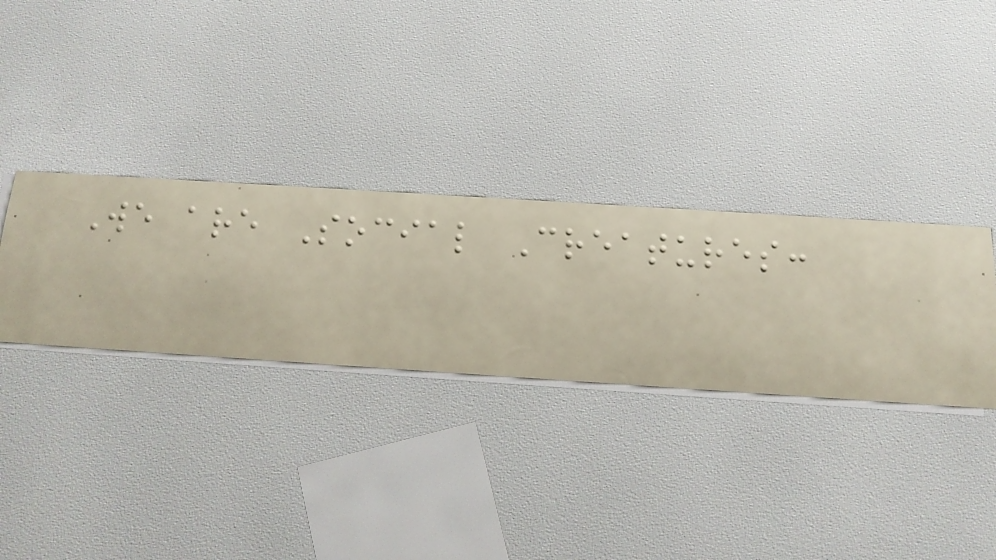We are Social Creatures:
